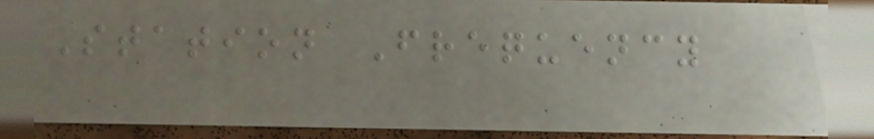Station Frequency
